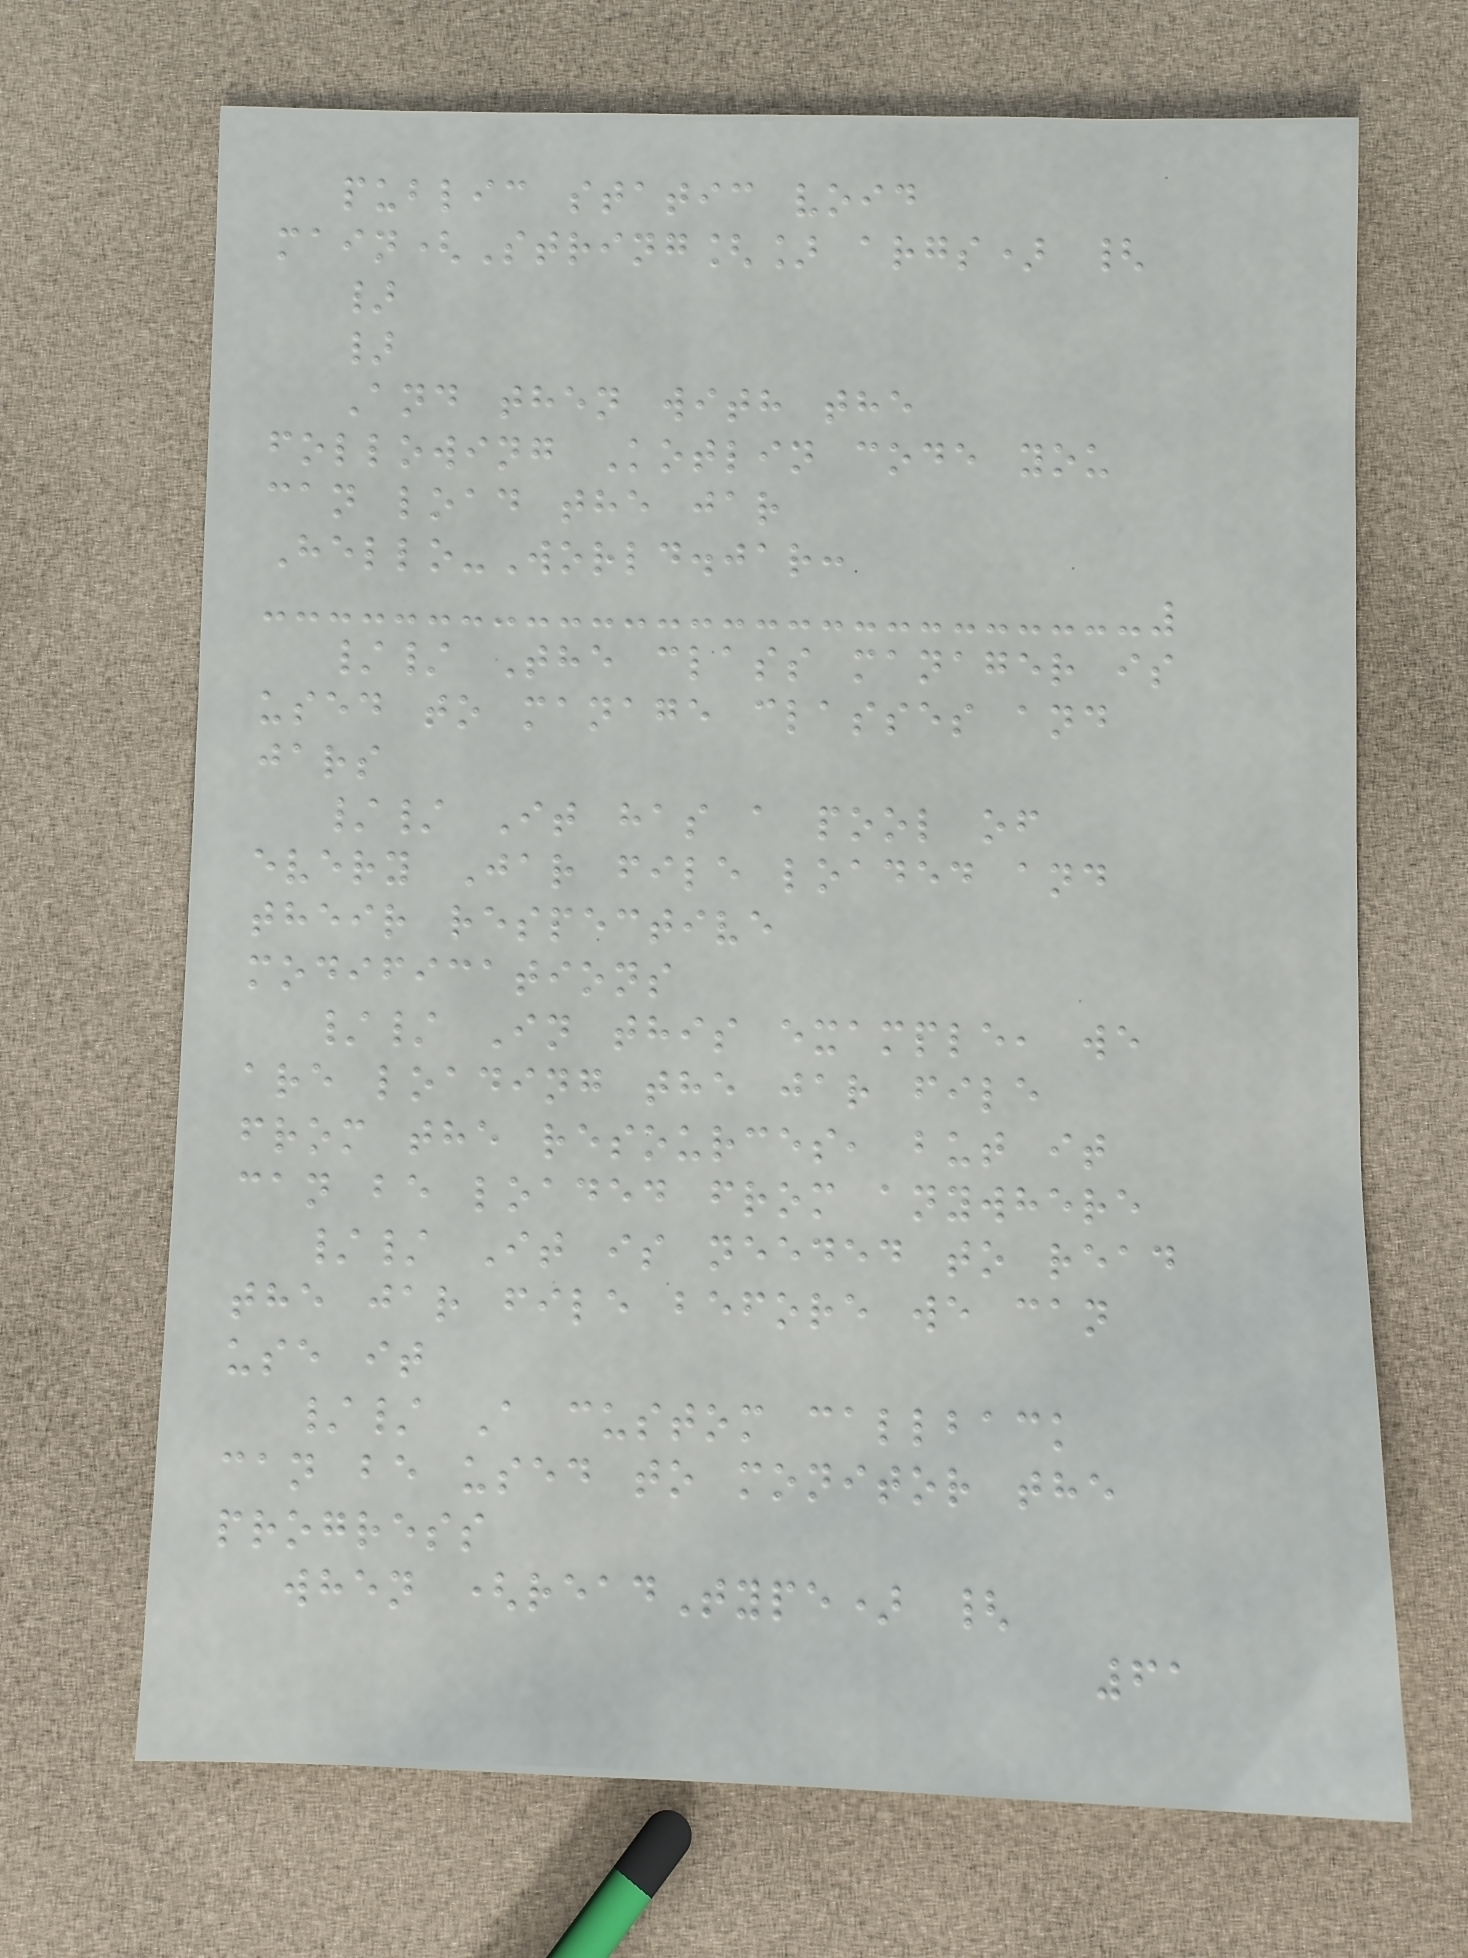public static void
main(String[] args) {
}
}
And then with the
following Kotlin code you
can load the jar
Hello-World.jar:
// The class manager is
used to manage classes and
jars
// It has a pool of
every Jar file loaded and
their respective
modifications
// In this example, we
are loading the jar file
from the resources, but it
can be loaded from anywhere
// It is needed to read
the jar file before we can
use it
// A custom callback
can be used to monitor the
progress
when (readType) {
61
